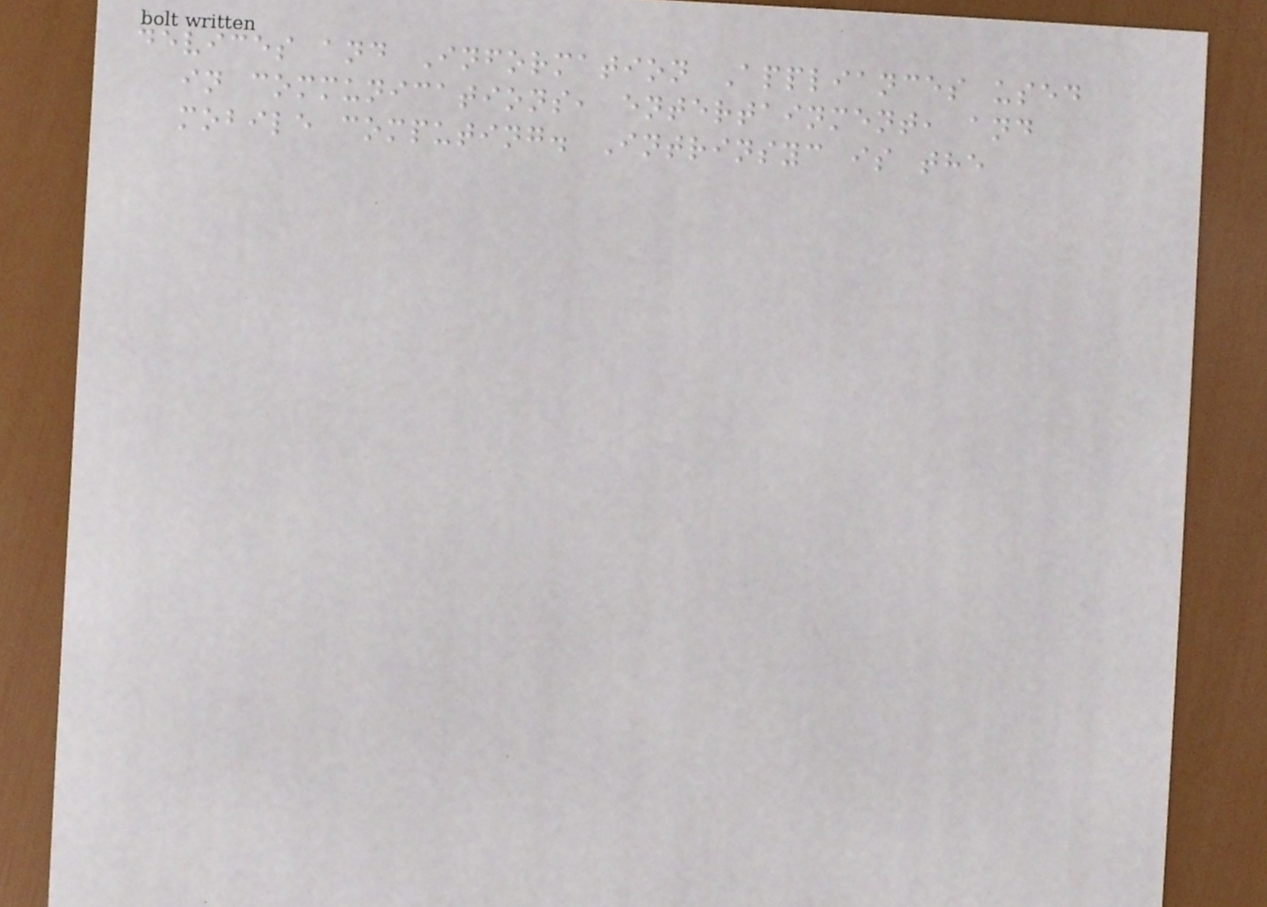devices and Information Appliances used
in communications, entertainment, and
mobile computing. Intrinsyc is the
